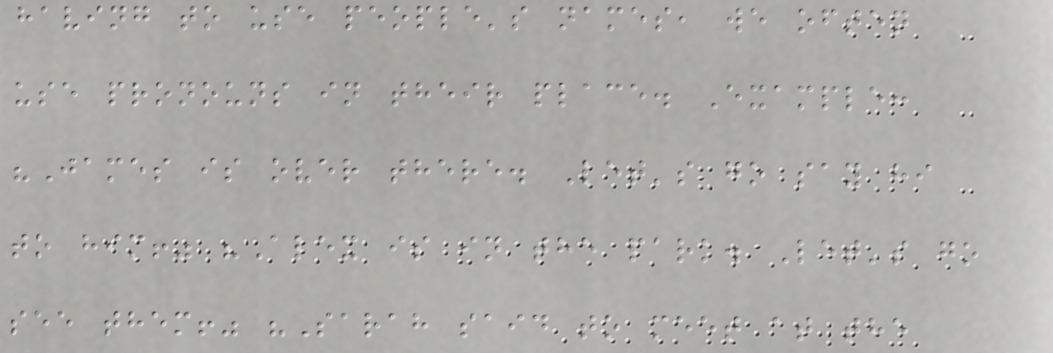having to use people's names, we often
use pronouns in their place. Example:
"James is over there. Let's go say hi
to him!" "Alex is in the park. Let's go
see them!" "Sarah said to meet at the
